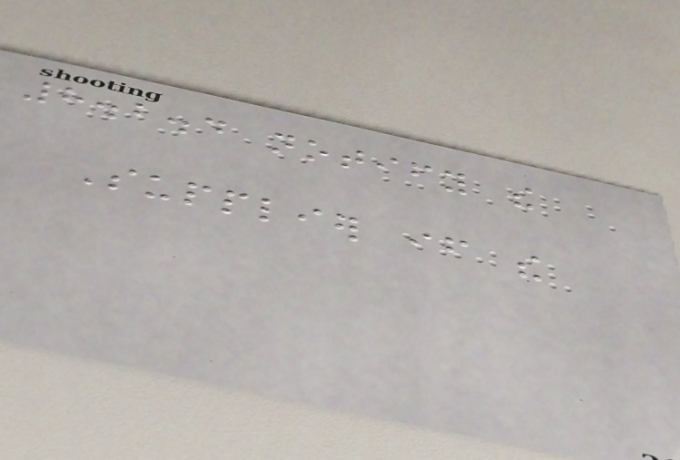8.2.4 notify the
Supplier if the
